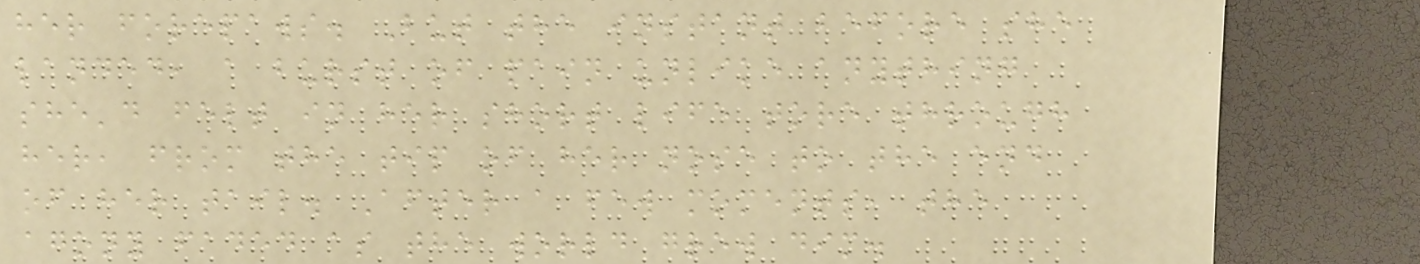her forepaws. But the instant before she
landed, a burst of pain unlike anything
she'd felt in her short life tore through
her, from the tip of her nose to the end
of her tail. After a few moments, the
agony faded as the world grew dim.
